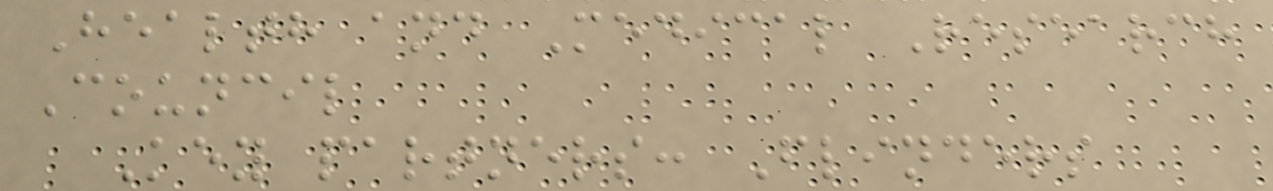Health and Medical Research
Council
Key partners: Flinders
